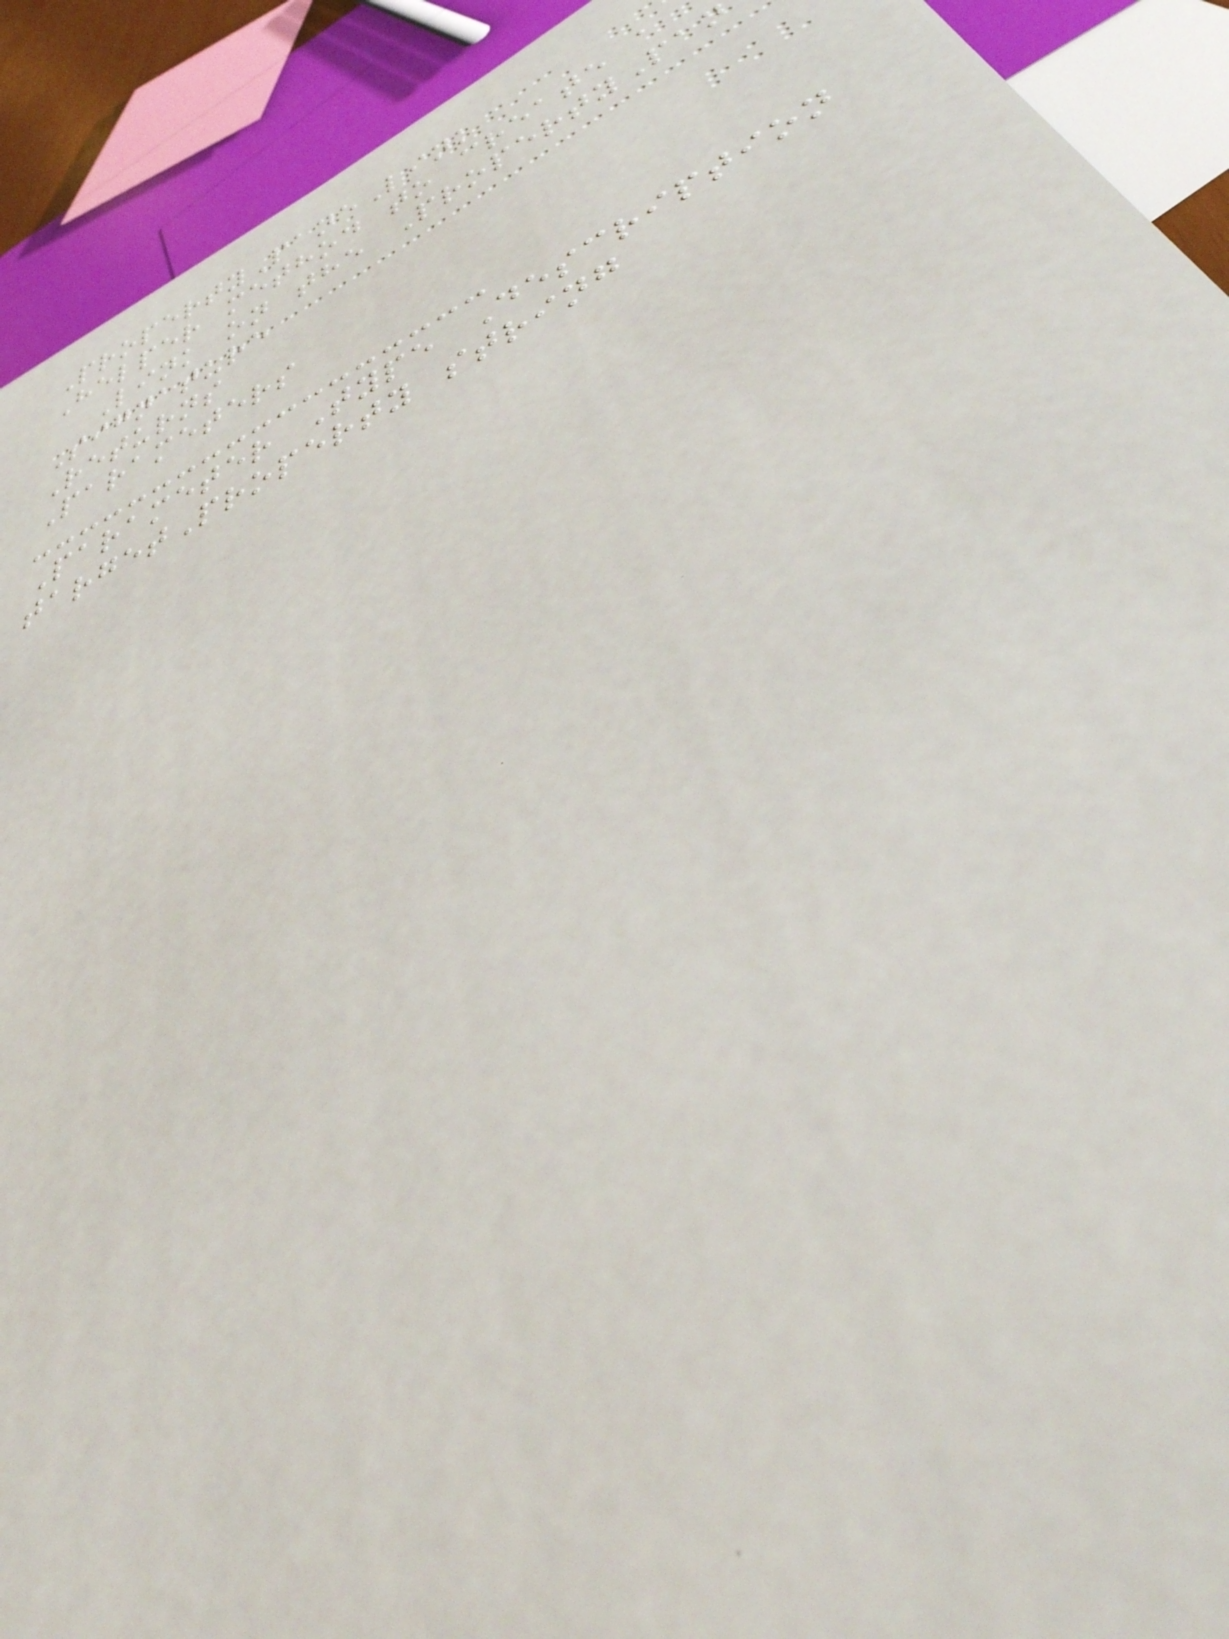PropertyPaneLink
Helper method to create a
Link on the PropertyPan
Signature
Returns
Parameters
Parameter Type Description
targetProperty string
